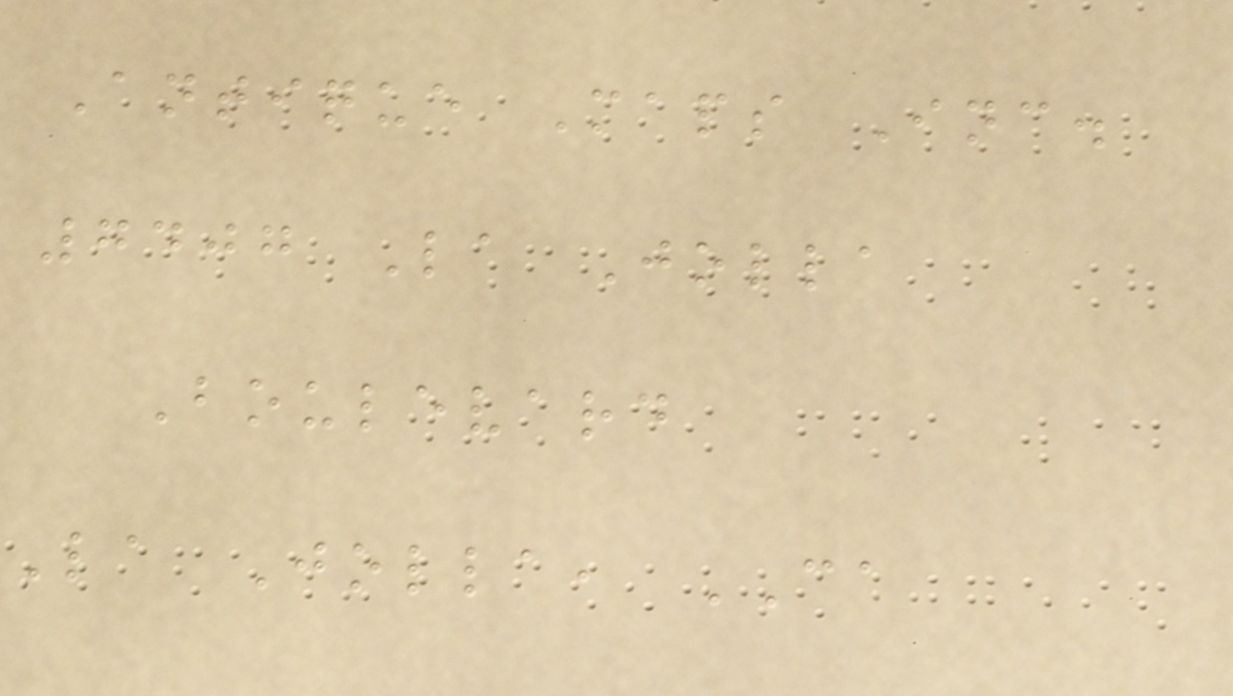Antique Maps Inc.
7407 La Jolla
Boulevard
La Jolla, CA
